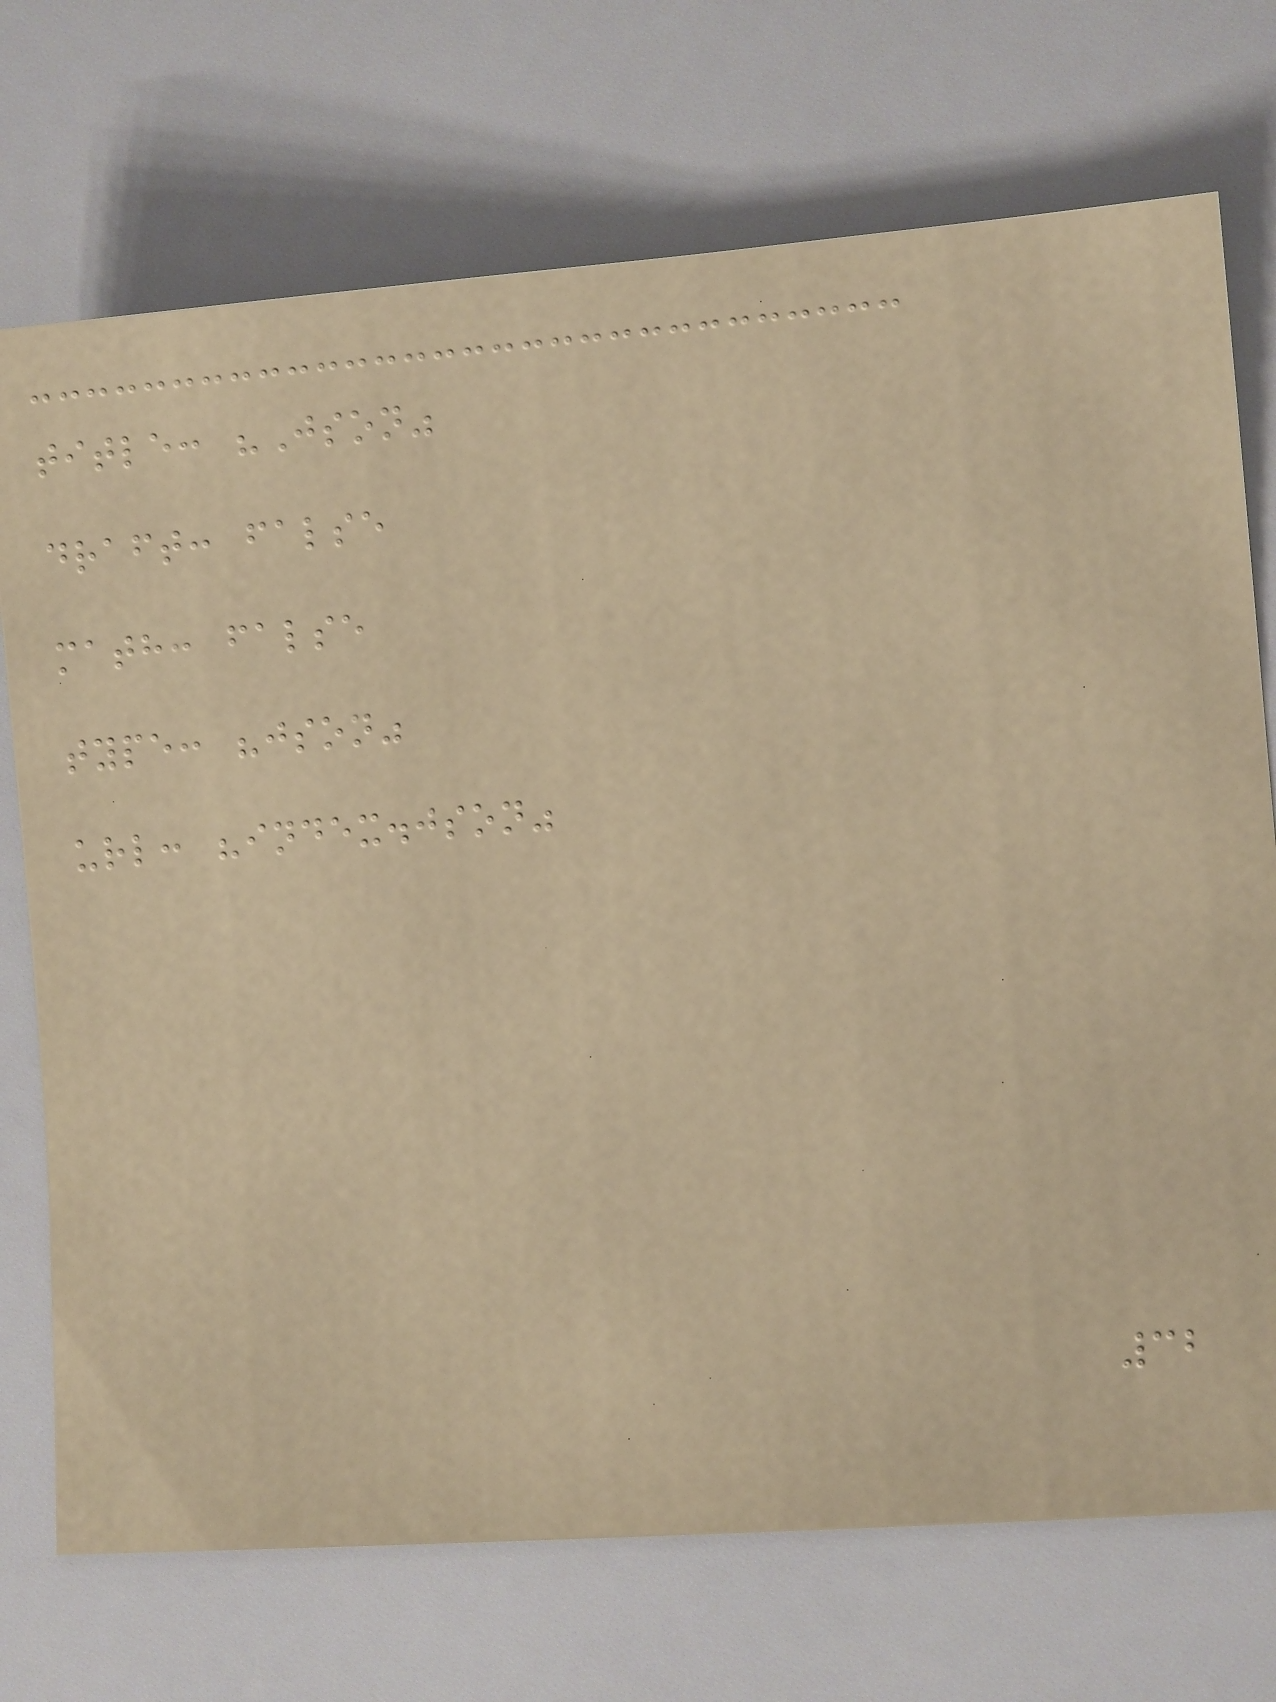title: "Json"
draft: false
math: false
type: "json"
url: "index.json"
32
